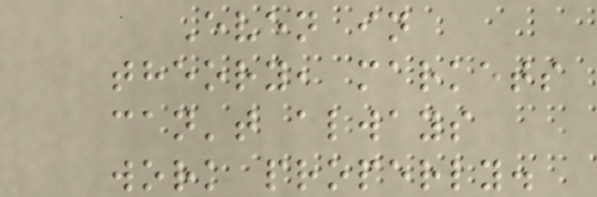Even in
theory, markets
can't always
work properly.
